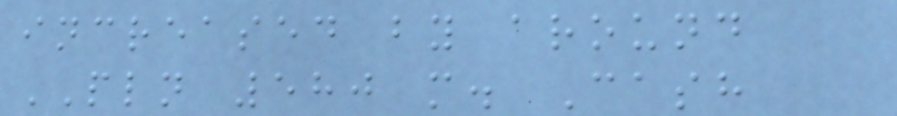increased by around
PLN 580 m. Cash
